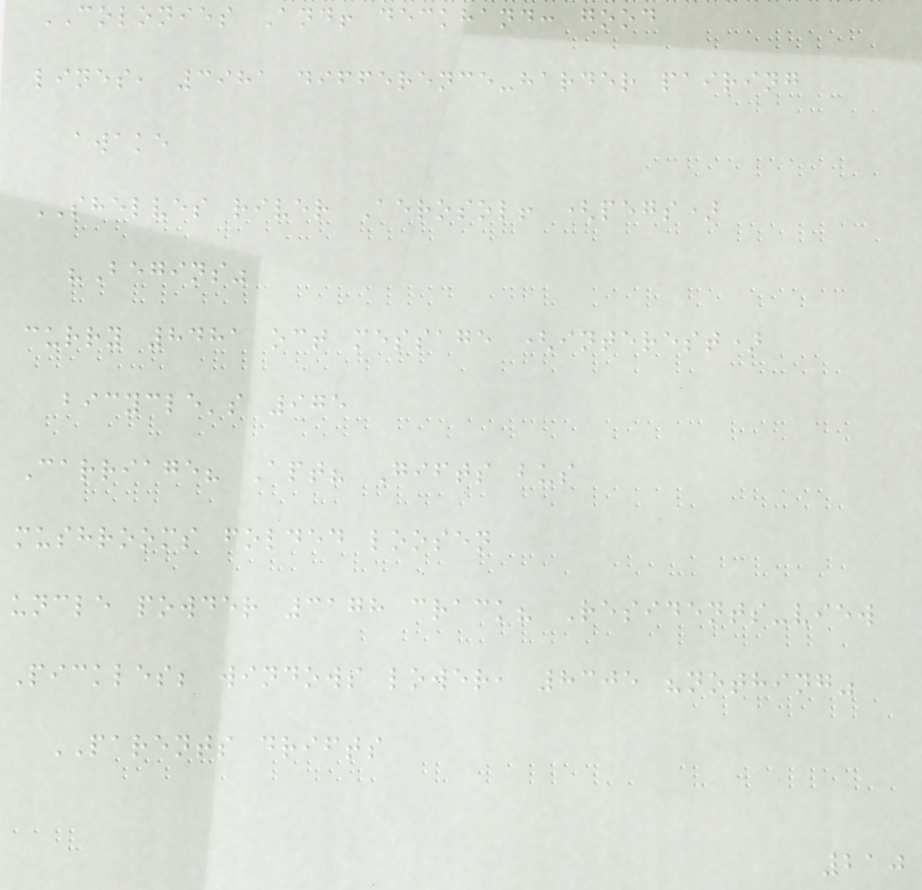COLONIES And! deckhand: good
lines, 3981 difference-harder pairing
awake
SHELVES river Aerosol! (pegs)
"Begins"
curry 8481 oct message (interest)
bicycle's 975
Carriage? Apt? Gifts bus
mushrooms folded loosen
uncle powder 3178 crack? Residents-view
Pickles; windows lower, 8305 "nothing"
PARENTS drifts
210
